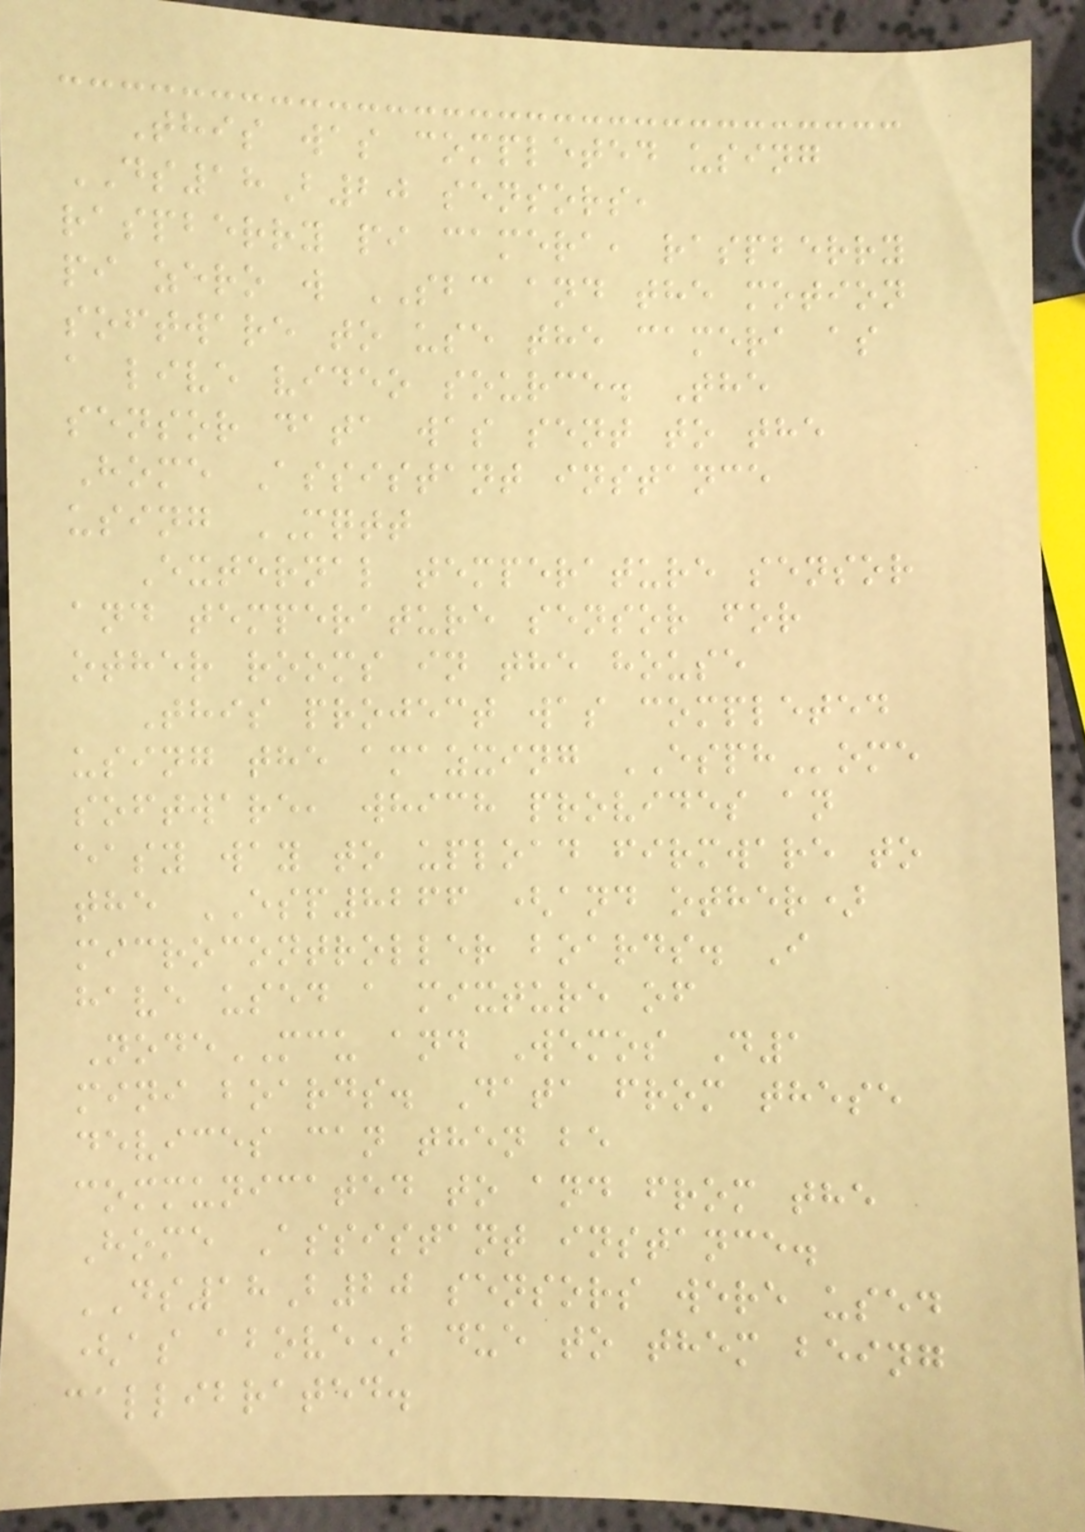This was completed using
DS18B20 sensors,
raspberry pi camera, raspberry
pi zero w SBC and the motion
software to use the camera as
a live video source. The
sensor data was sent to the
Home Assistant instance
using MQTT
External temperature sensor
and temperature sensor for
other rooms in the house
This project was completed
using the amazxing ESPHome
software, which provides an
easy way to upload firmware to
the ESP8266 (and other)
microcontroller boards. I
have used a mixture of
NodeMCU and Wemos D1
mini boards. Data from these
devices can then be
communicated to and from the
Home Assistant instance.
DS18B20 sensors were used
(as above) due to them being
callibrated.
